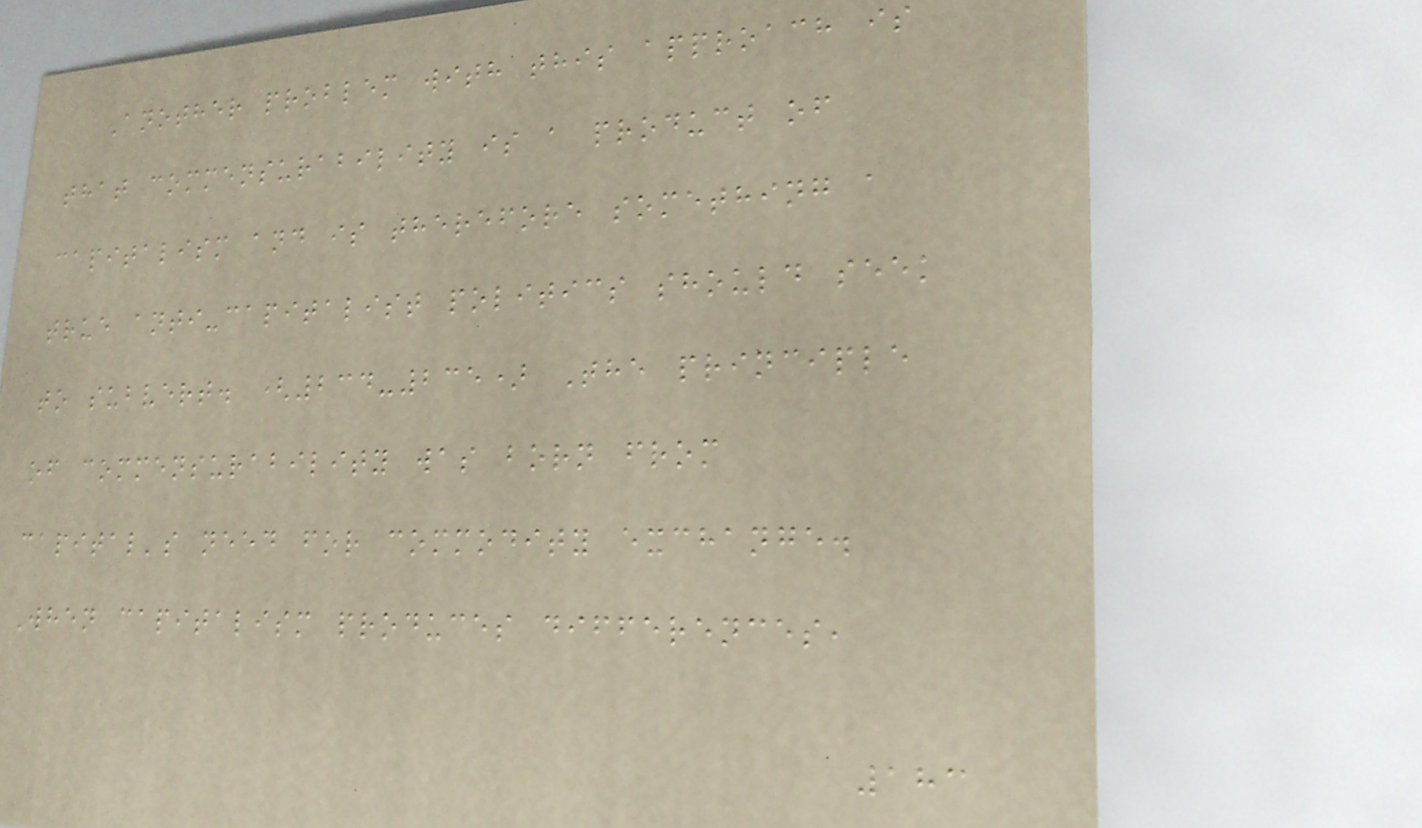Another problem with this approach is
that commensurability is a product of
capitalism and is therefore something a
true anti-capitalist politics should seek
to subvert. (234-235) The principle
of commensurability was born from
capital's need for commodity exchange.
When capitalism produces differences,
183
